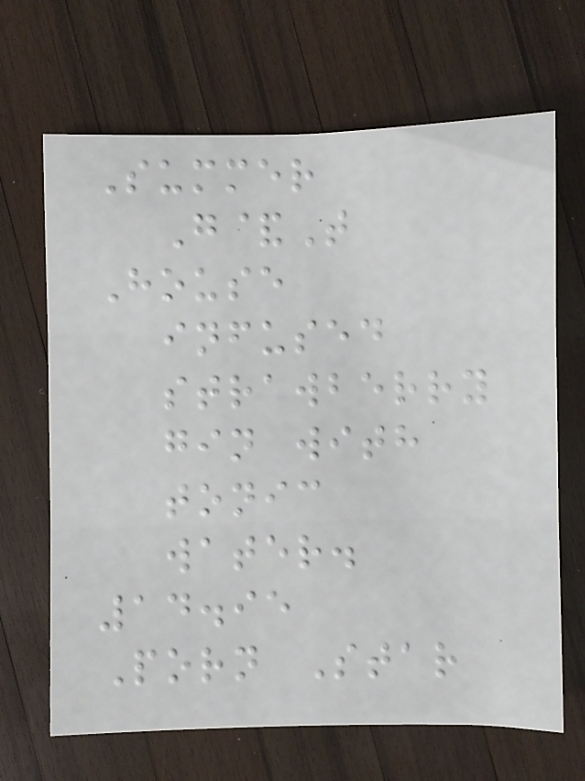Summer
G&T
House
infused
strawberry
gin with
tonic
water.
14.95
Porn Star
